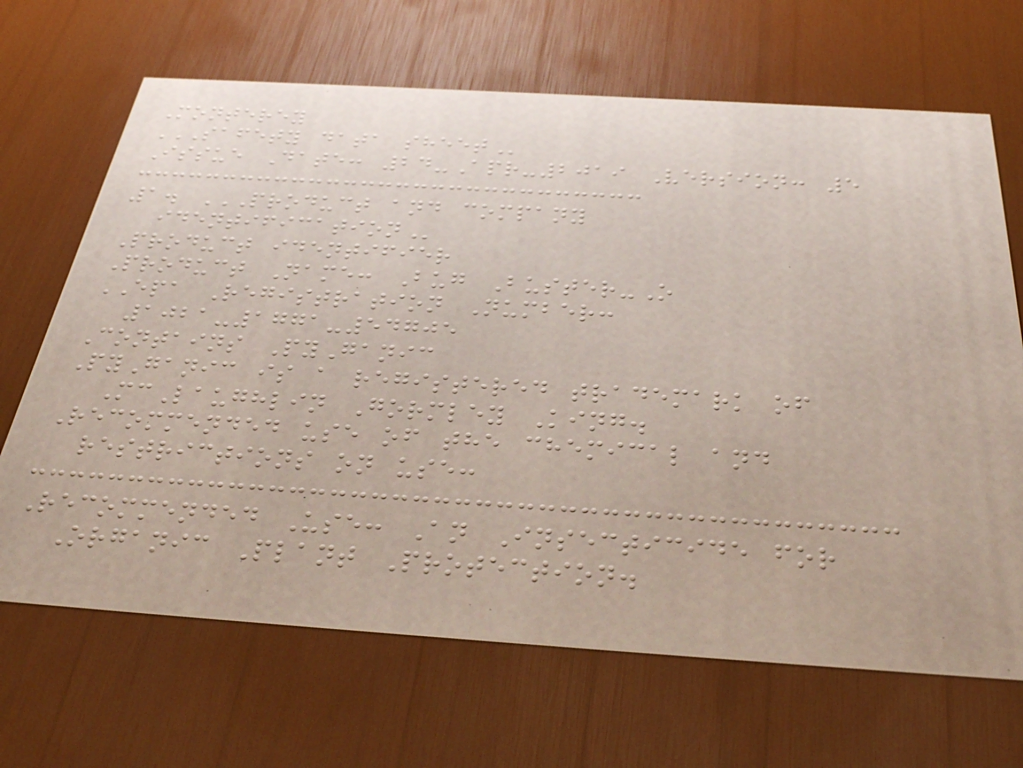Monterey
SAFETY DATA SHEET
Issue Date: 24-Apr-2019 Version: 5
1. PRODUCT AND COMPANY
IDENTIFICATION
Product identifier
Product Name: Bug Buster-O
EPA Registration Number:
1021-1771-54705
Contains PyGanic
PyGanic is a registered trademark of
McLaughlin Gormley King.
Recommended use of the chemical and
restrictions on use:
Recommended Use: An Insecticide for
Organic Plant Protection.
